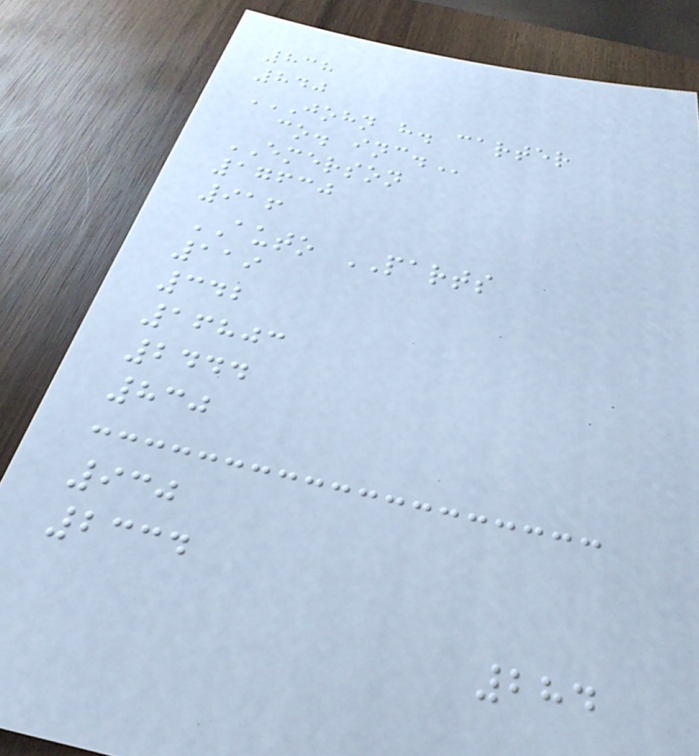838
840
JOHN H. CARTER
CO. INC.
EMERSON
17630
916
AUTO PARTS
119
342
16803
2444
830
930
2334
284
